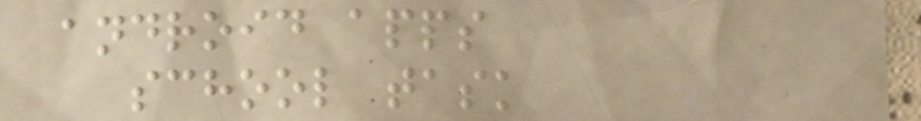android apps
school task
